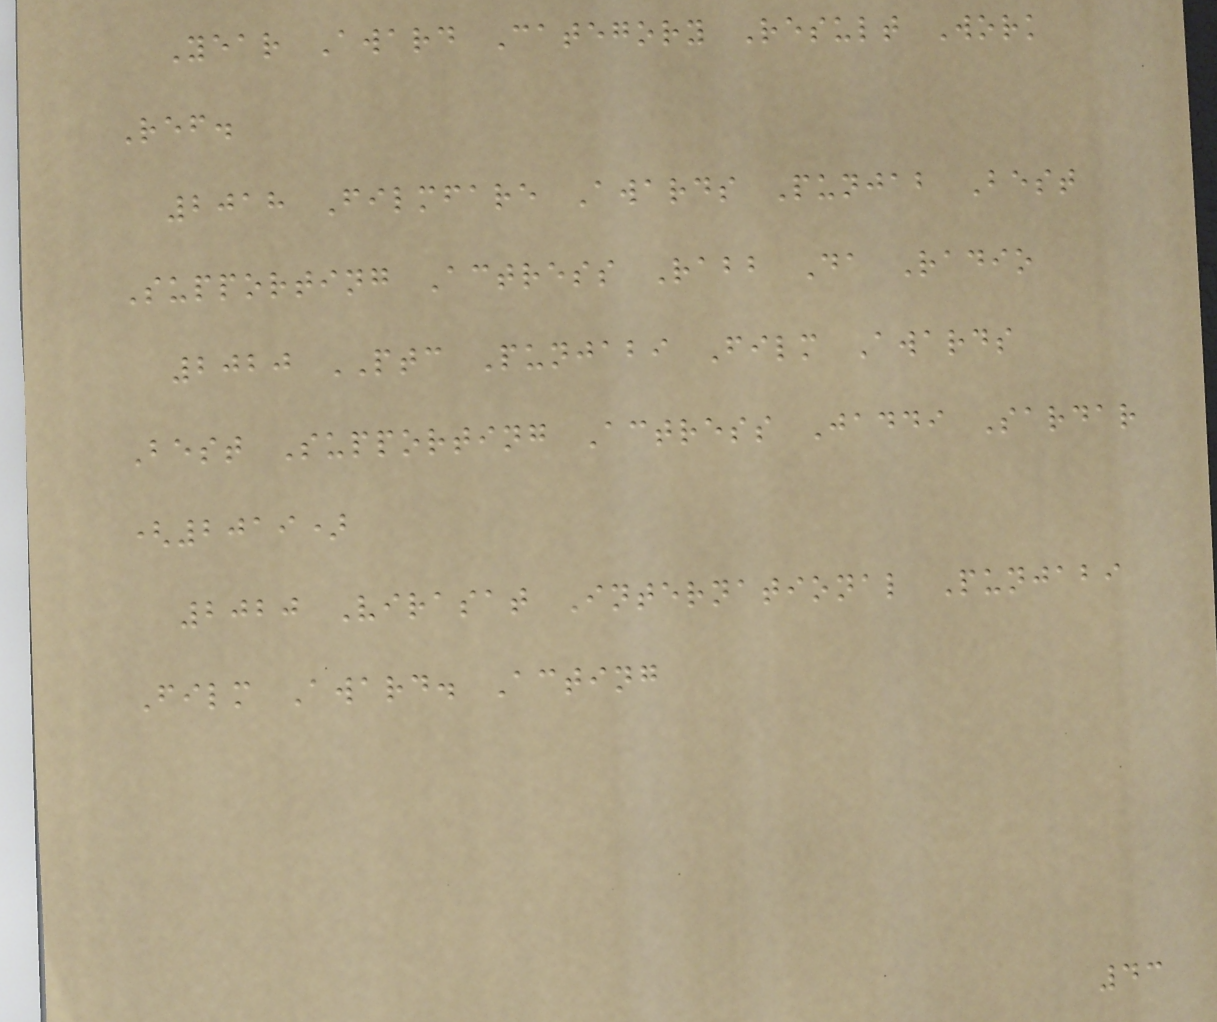Year Award Category Result Work
Ref.
2018 Filmfare Awards Punjab Best
Supporting Actress Rabb Da Radio
2020 PTC Punjabi Film Awards
Best Supporting Actress Jaddi Sardar
(2019)
2020 Virasat International Punjabi
Film Award. Acting
43
